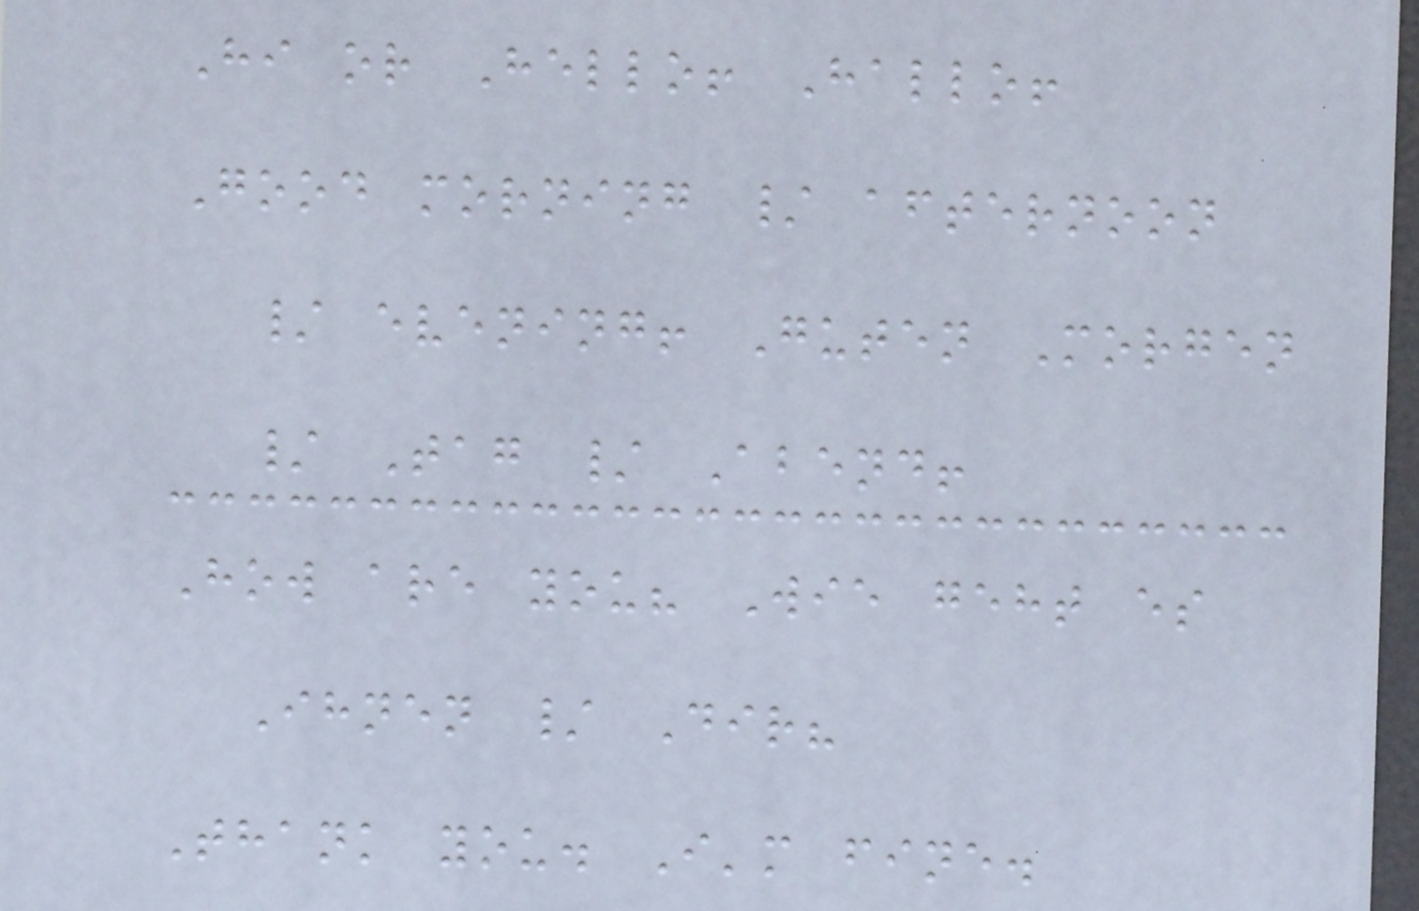Hi or Hello! Hallo!
Good morning / afternoon
/ evening! Guten Morgen
/ Tag / Abend!
How are you? Wie geht es
Ihnen / Dir?
Thank you. I'm fine.
